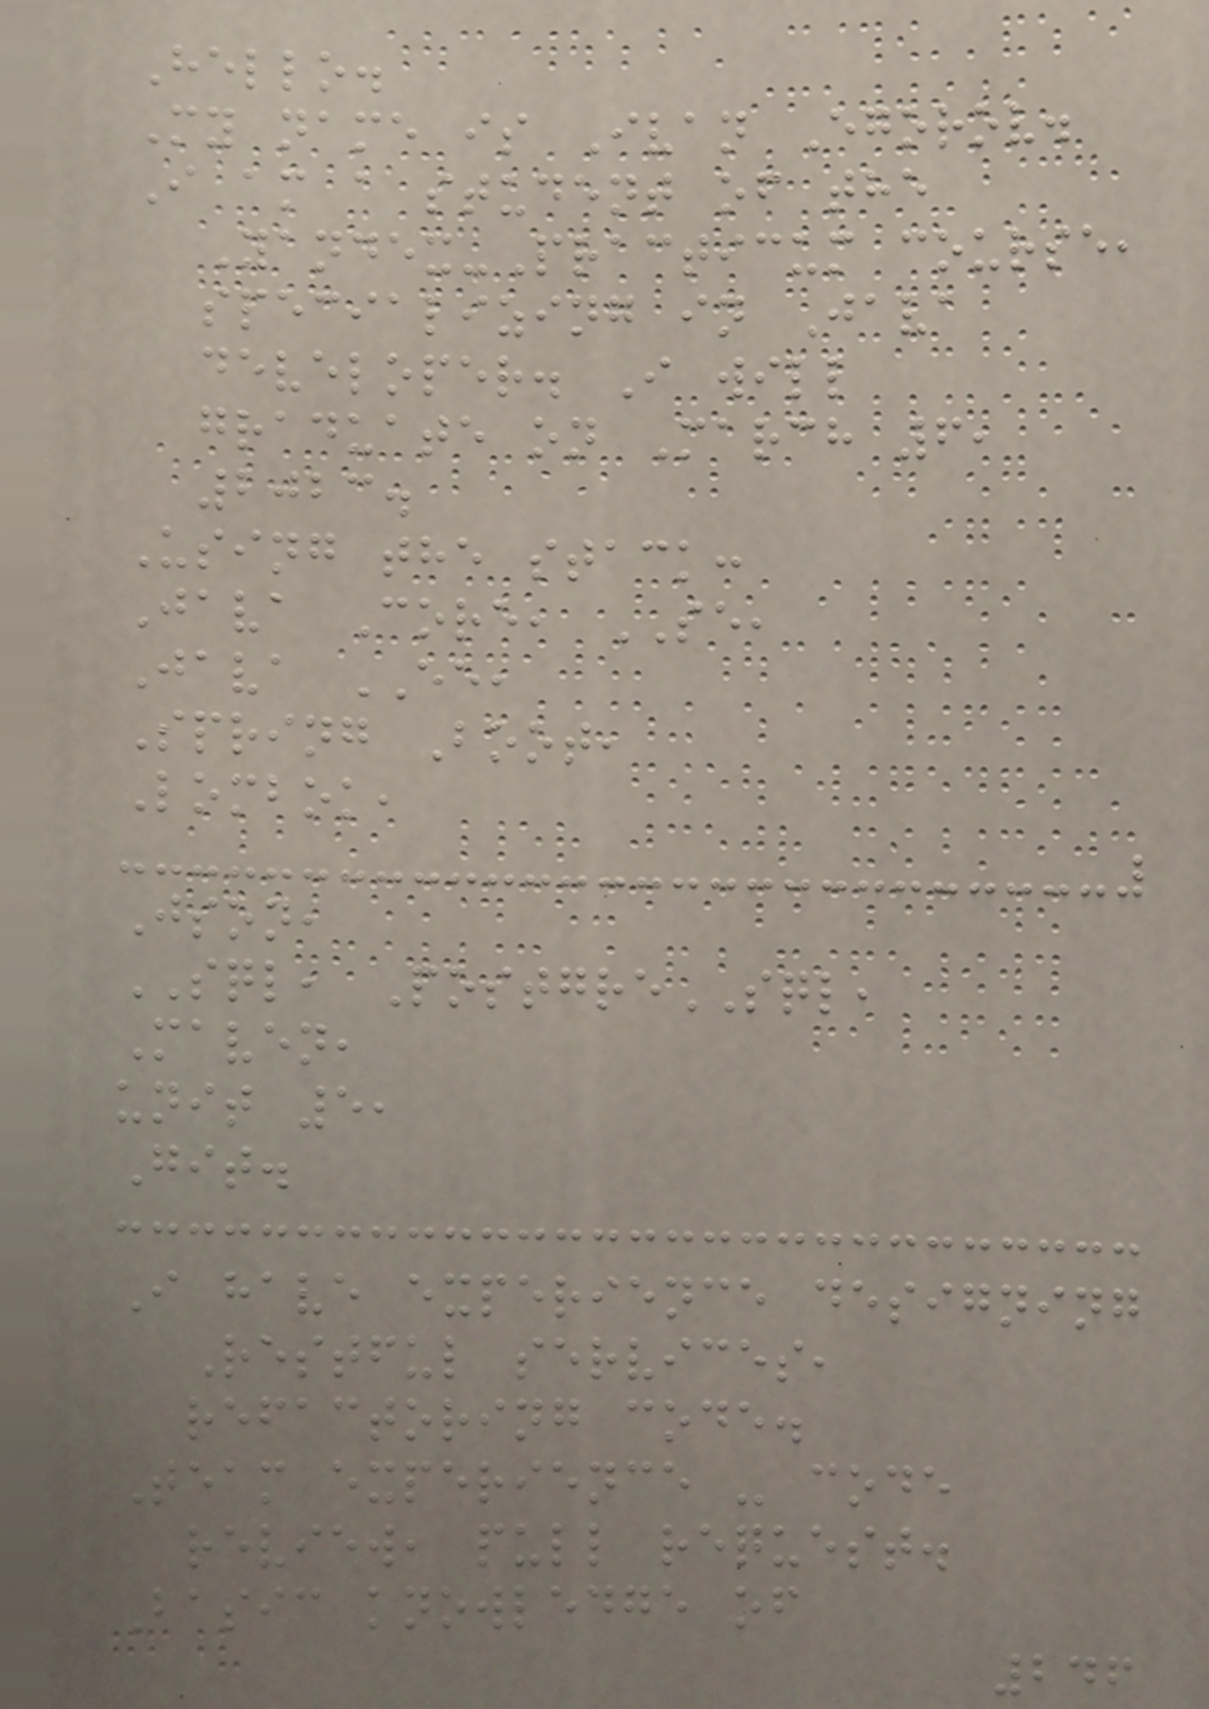Hello.
My name is Ivan Egorov.
I am a student of the
Yandex-Practicum course,
specializing in Java
developer. I will
graduate on March 6,
2023.
Using the stack:
Java Core, SE,
Java EE,
Spring Boot,
Lombok,
Json,
SQL, PostgreSQL,
Maven,
unit 5,
Git.
I have experience designing
Restful services,
refactoring code.
Team experience - code
review, pull request.
Basic knowledge of
246
